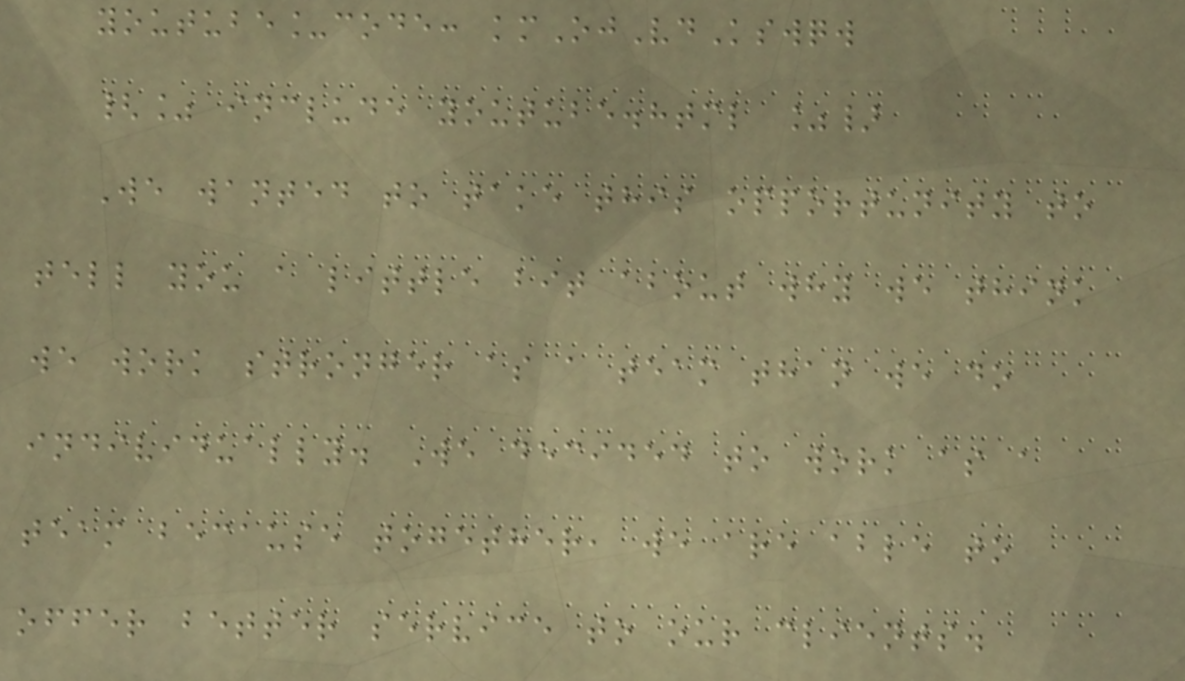youtube_code: kmOjVdKswqw
{% include youtube.html %}
We wanted to take this opportunity to
tell you a little bit about why we think
we work stronger as a team than we do
individually. We decided to work as a
team because together, we are able to
offer better service to our clients.
